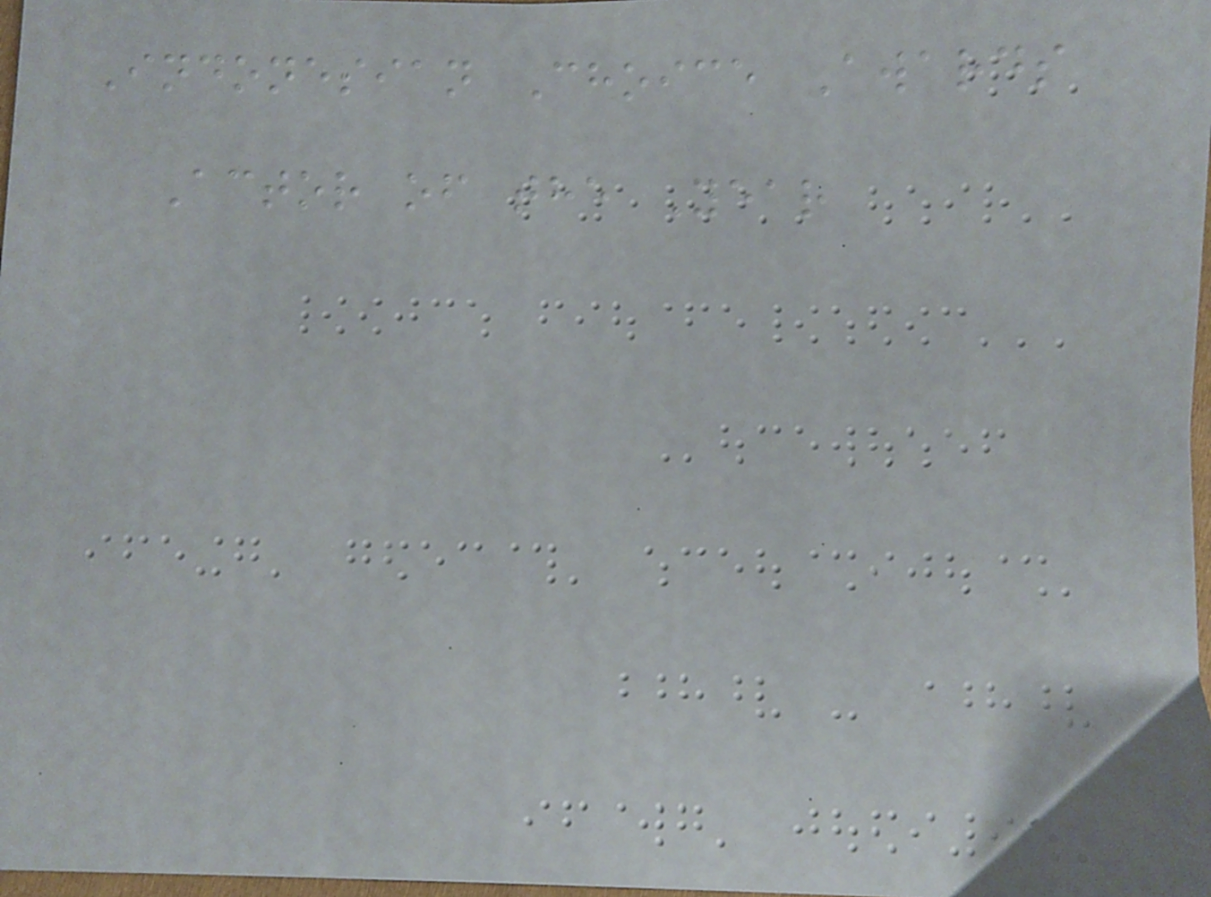Indonesian Choice Awards
Actor of the Year
